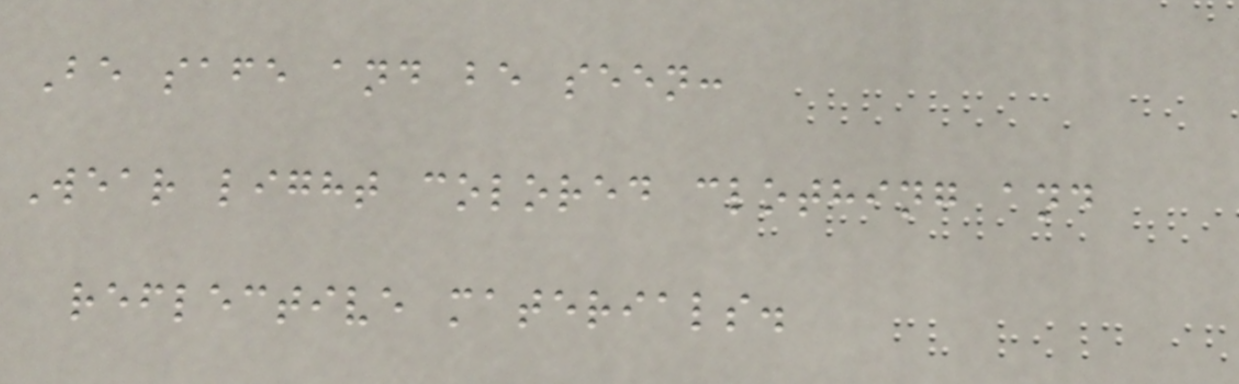Be safe and be seen:
Wear light colored clothing and
reflective materials.
